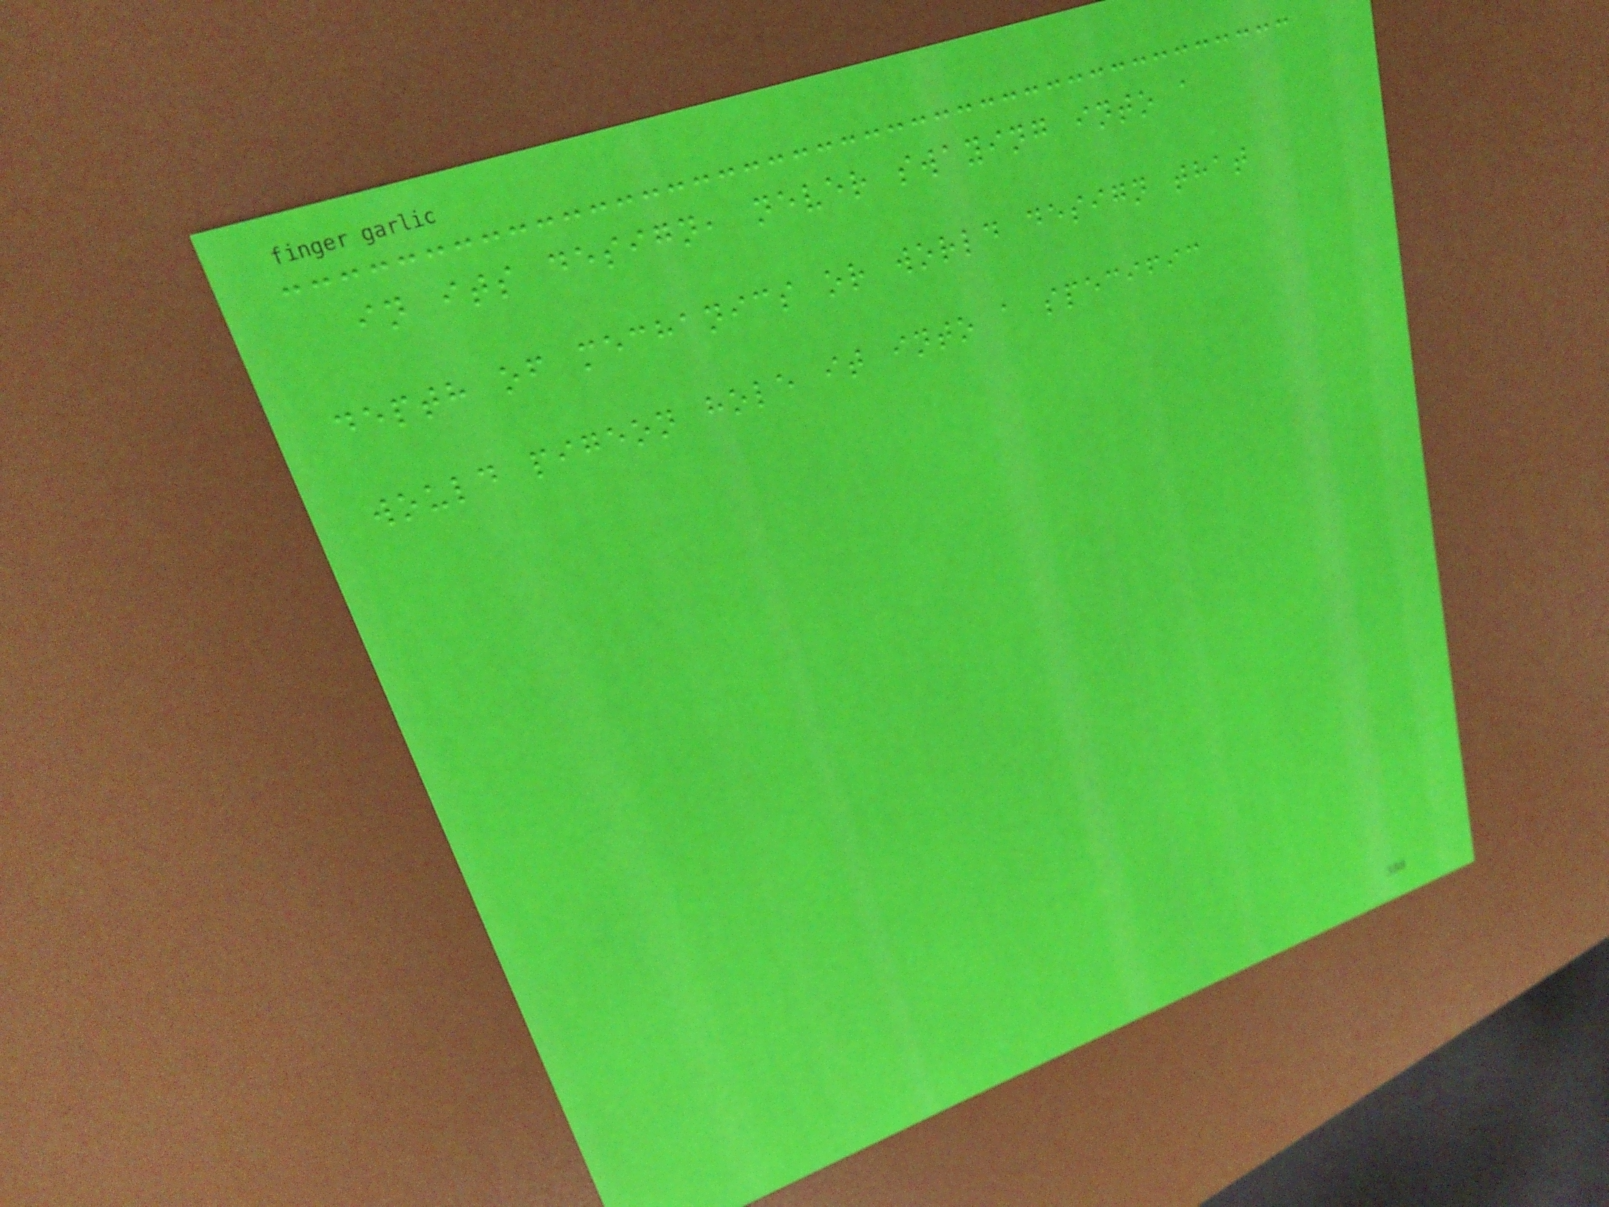in its design, never swaying into a
depth of mechanics or world design that
would pigeon hole it into a specific
